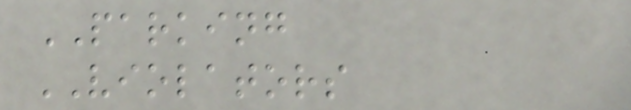PARKING
VIOLATORS
